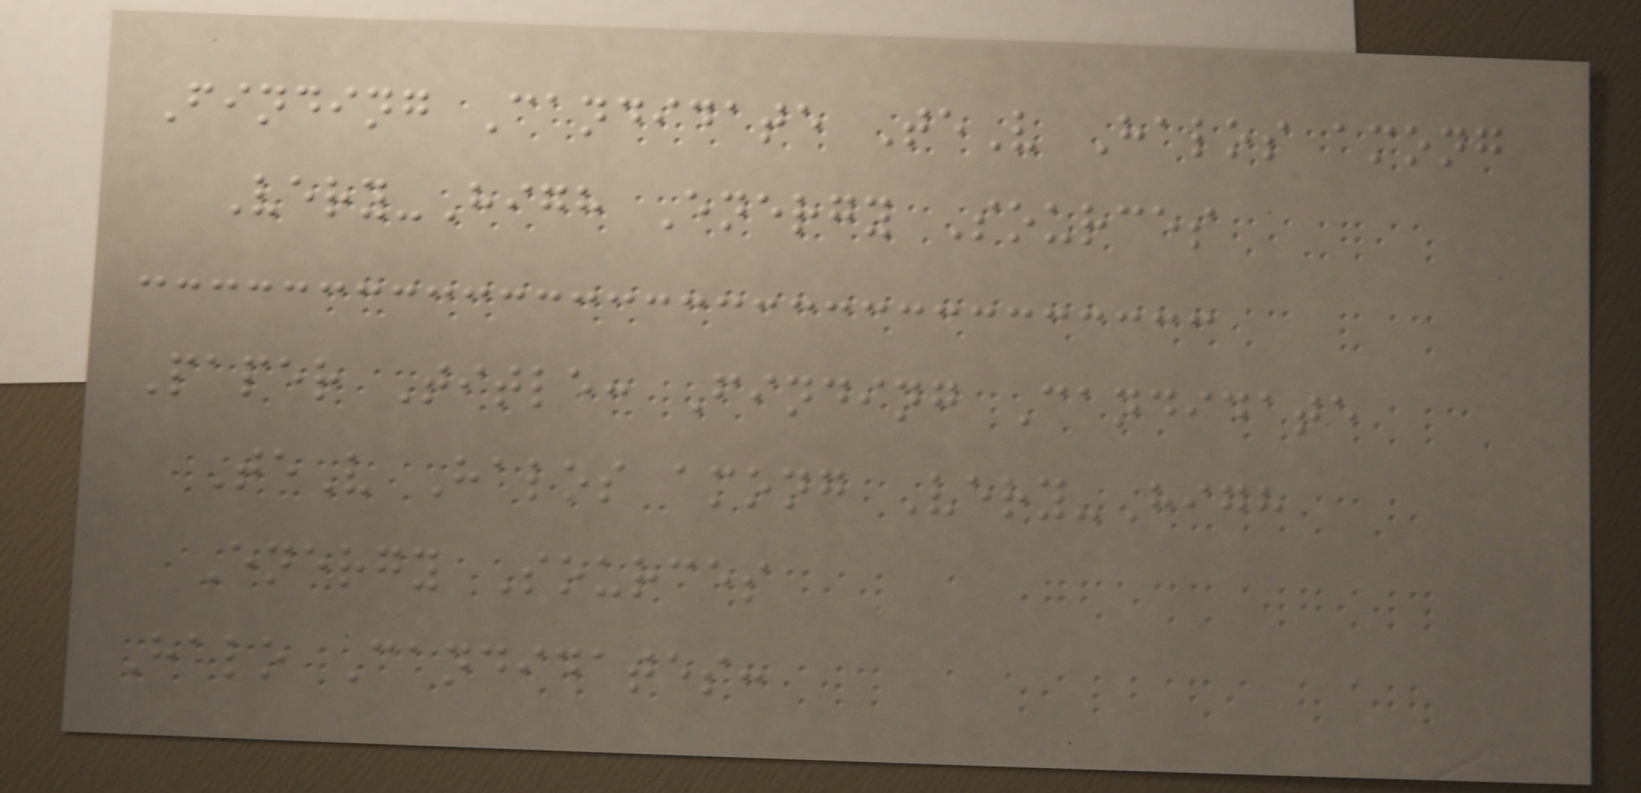Finding Candidate TeV Halos among
Very-High Energy Sources
Paper Title: Finding Candidate
TeV Halos among Very-High
Energy Sources
Halo Candidates:
